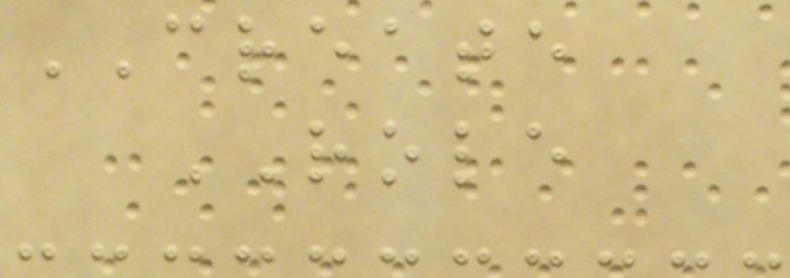CREATE
ROLE
